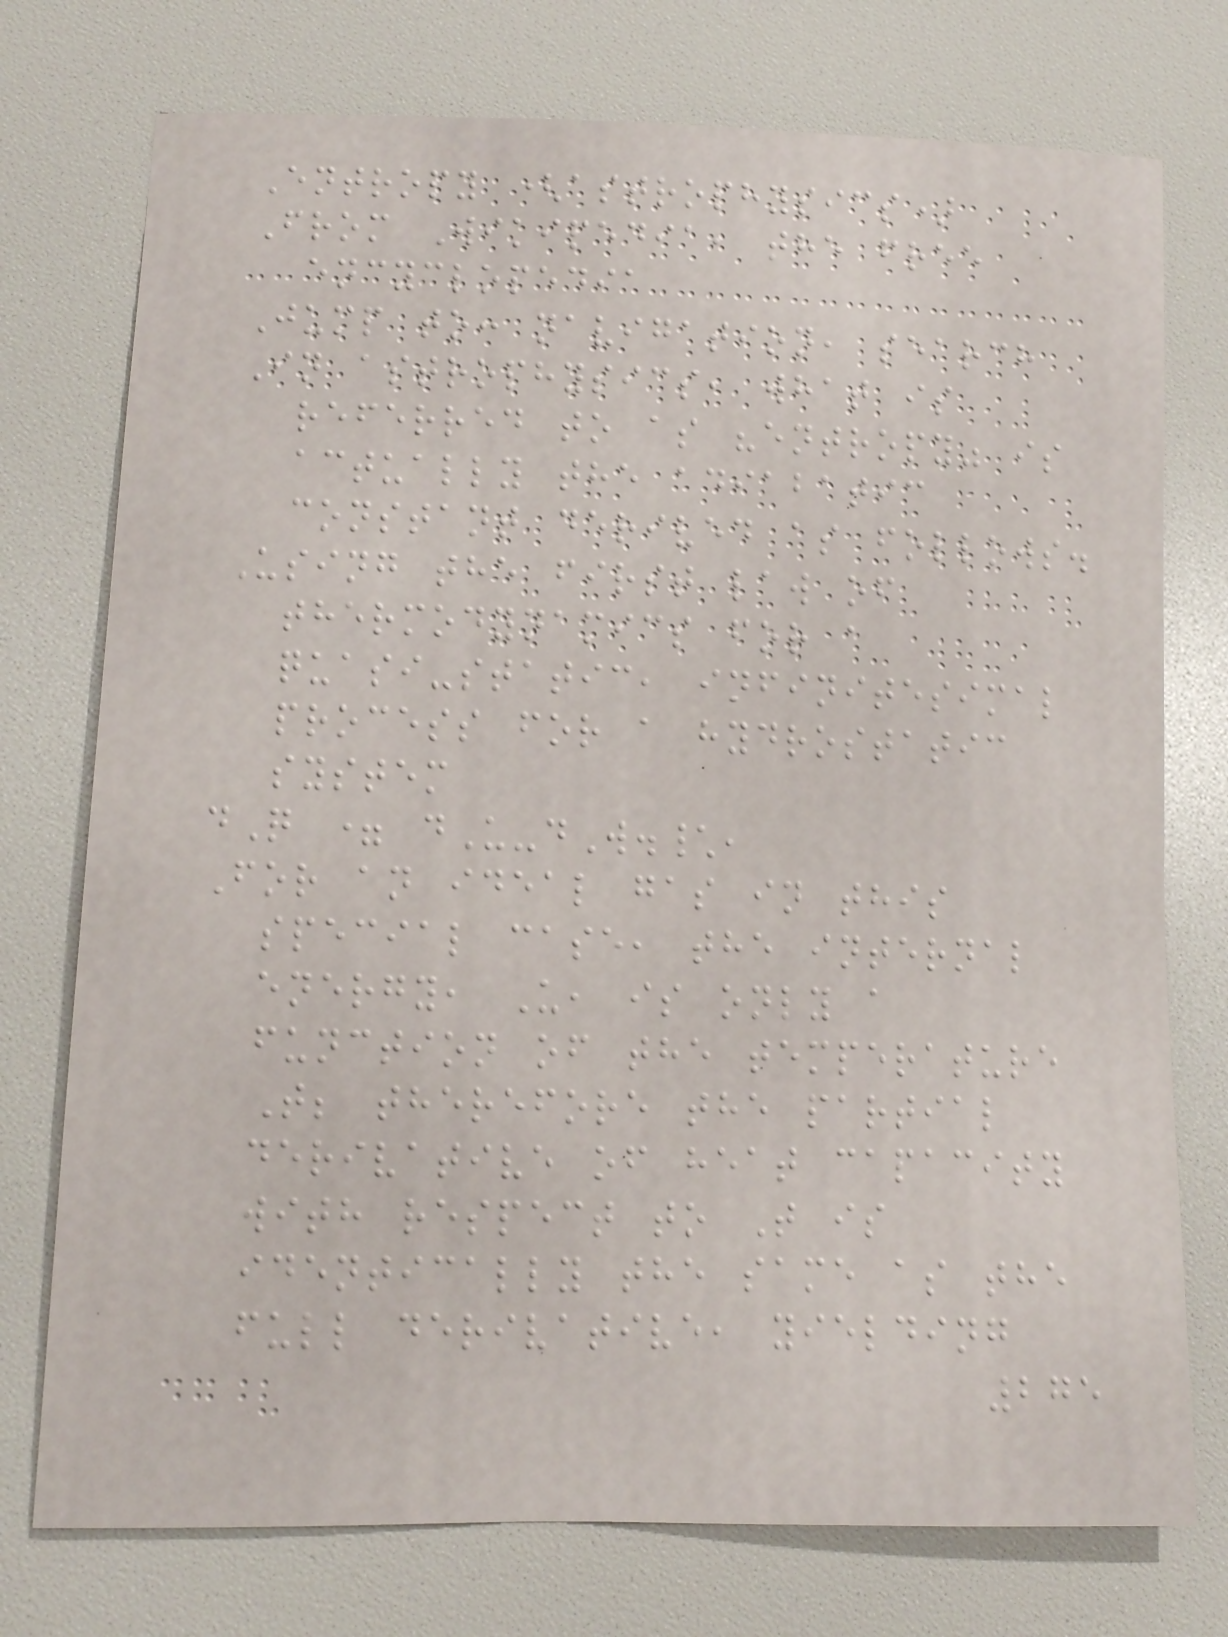Entropy (astrophysics)
From Wikipedia, the free
encyclopedia
Jump to: navigation, search
In astrophysics, what is
referred to as "entropy" is
actually the adiabatic
constant derived as follows.
Using the first law of
thermodynamics for a
quasi-static, infinitesimal
process for a hydrostatic
system
dQ = dU-dW.\,
For an ideal gas in this
special case, the internal
energy, U, is only a
function of the temperature
T; therefore the partial
derivative of heat capacity
with respect to T is
identically the same as the
full derivative, yielding
275
